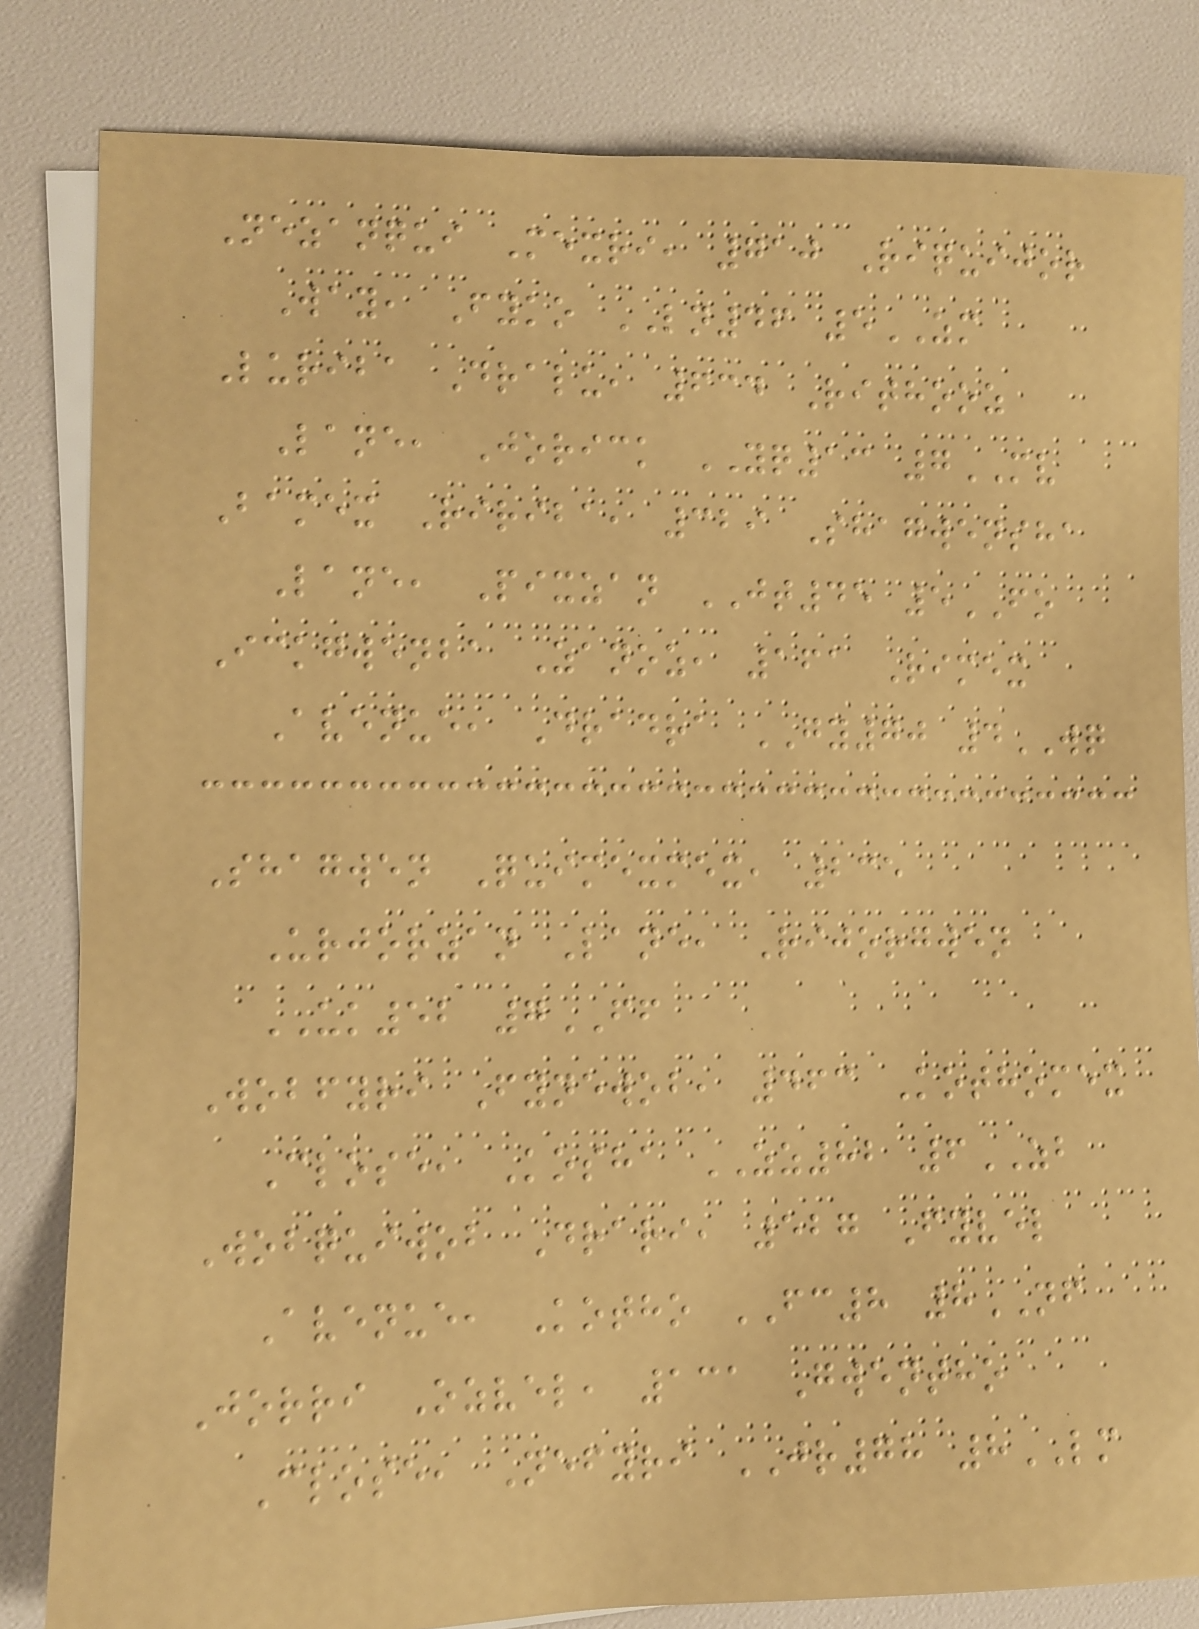Nezanqui Mexri, 710 Riquijor
Way, Fyko LN46 5ZM
Luriba Dralu, 634 Rithooz
Lane, Jorick YQ13 7MV
Bamex Ririba, 329 Shagwensha
Lane, Pixzan JT45 5FO
Ickgwenba Zanoz, 161 Rimex
Avenue, Dradra GY70 4WQ
Shagwen Quimexmex, 235
Urjorzan Lane, Rijorgwen
UK52 7FF
Wobfyri Fynewob, 463 Kothomex
Close, Kosha ZZ82 6ZB
Wobquiwob Drari, 527 Fyvel
Avenue, Kotho FC8 8NF
Jorri Ozvel, 131 Gwentho
Close, Nefyri JR78 8LM
